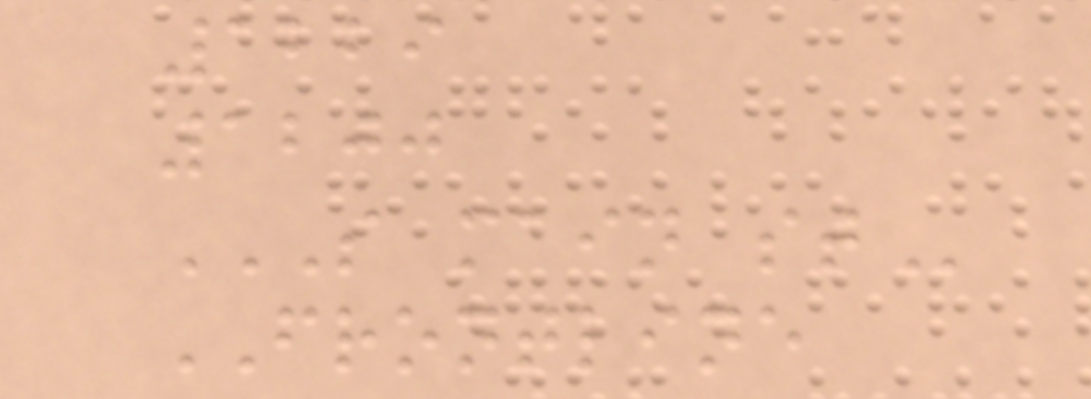1229
1200
S MAIN ST
FRONTLINE
